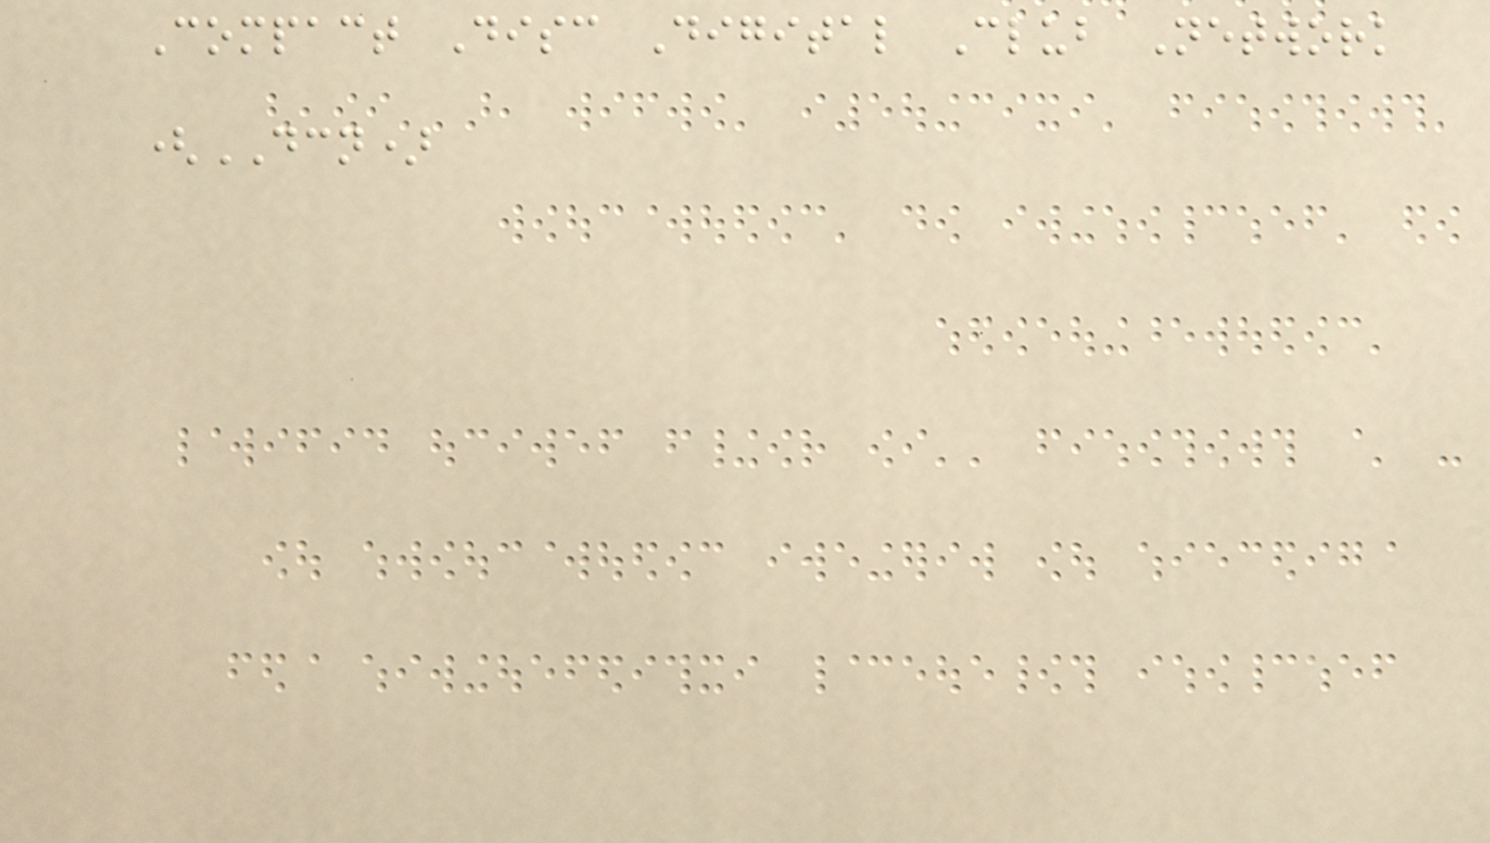Compact Disc Digital Club Network
(DCN)
